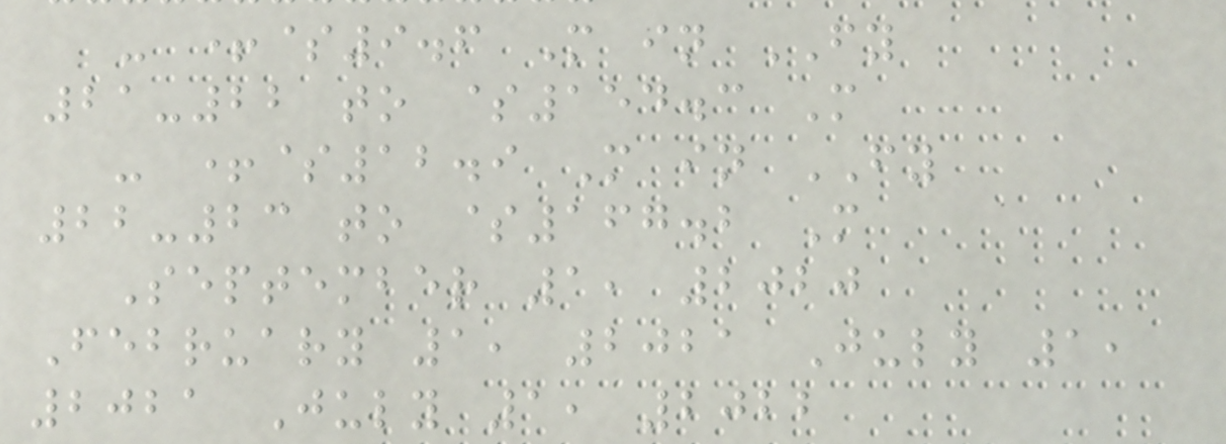- +$9.6 M in FY
21-22 to $154.3 M
- +$12.9 M in FY
22-23 to $167.2 M
September 1, 2020
February 1, 2021 July 1,
2021 July 1, 2022
